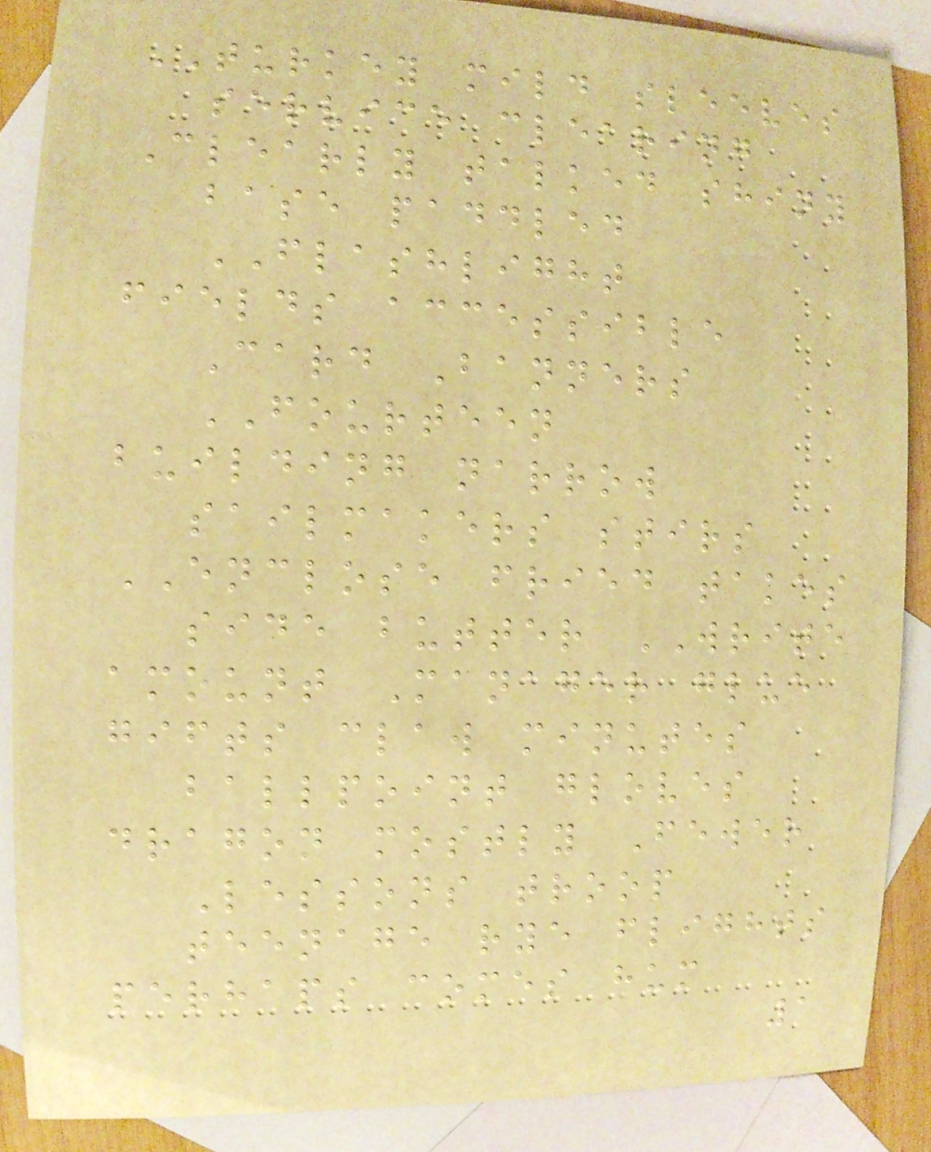TURKEY mild sleeves
service clearing
Clearly talked shiny
base paddled
FLASHLIGHT
fields accessible
Card Banners
FOURTEEN
building narrow
sailmakers stirs
ENCLOSE fried takes
side butter WRITE
amount Manager glue
gifts claw minutes
ballpoint gloves
dragon mostly Fewer
Lessons troop
teenage rye flights
perhaps comes hum
1
